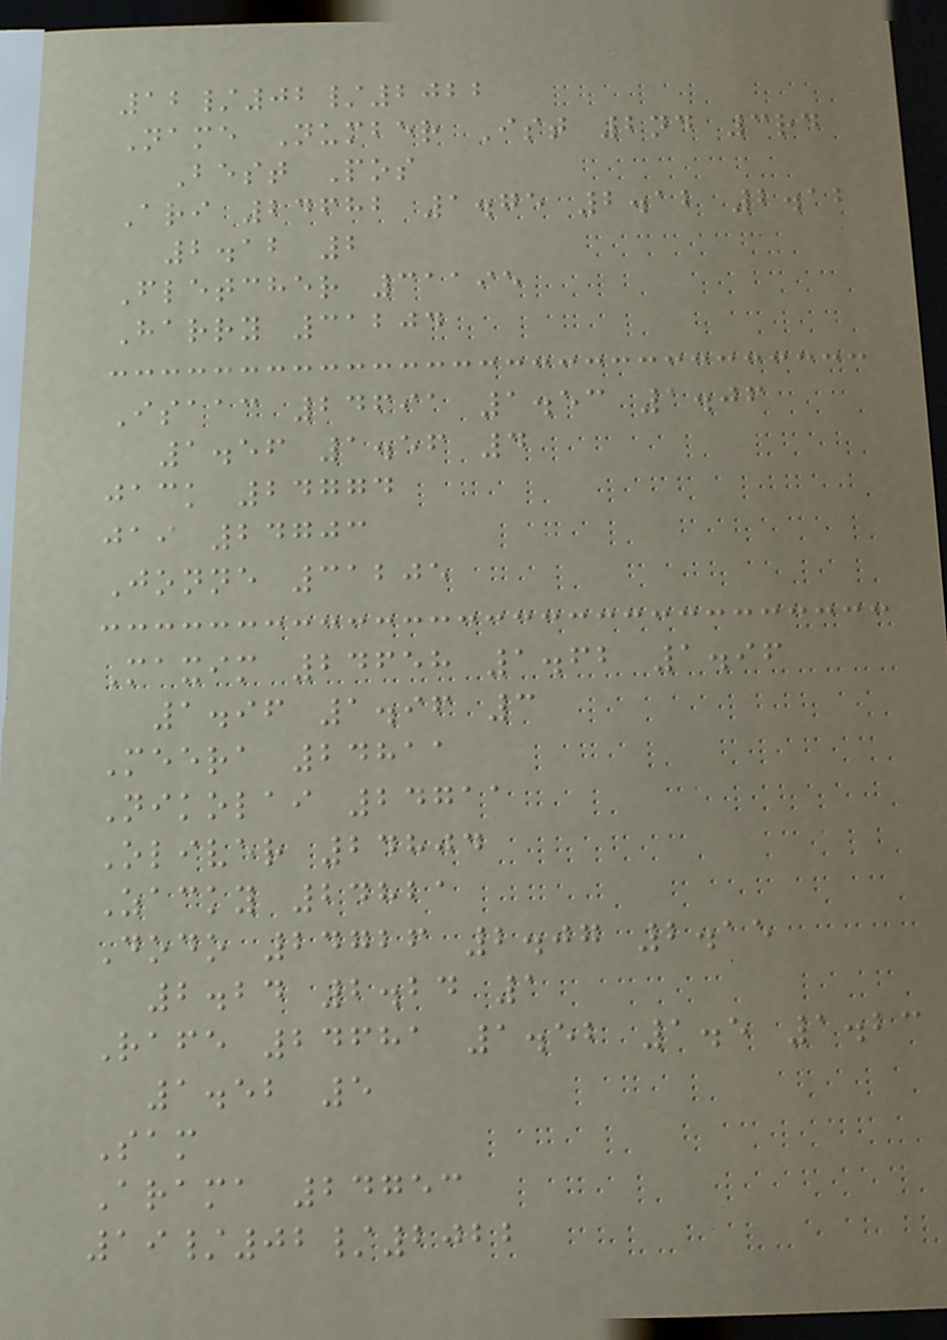12/02/2022
Name Number Ist 2nd 3rd
Best Pos
Ari 24682 1.75 2.12 2.12
2.12 2
Fletcher 31195
Harry 31204
Isaac 24691 1.53 1.06
1.56 1.56 4
jack 24774
jai 24703
Jonne 31205
Maxim 24658 1.62 1.96
1.96 1.96 3
Meera 24811
Nikolai 24711
Oliver 24804
Zacky 24821
Dodo 24726 2.07 2.15
2.24 2.24 1
Rafe 24681 1.52 1.5 1.23
1.52 5
Sam
Arama 24753
19/02/2022
